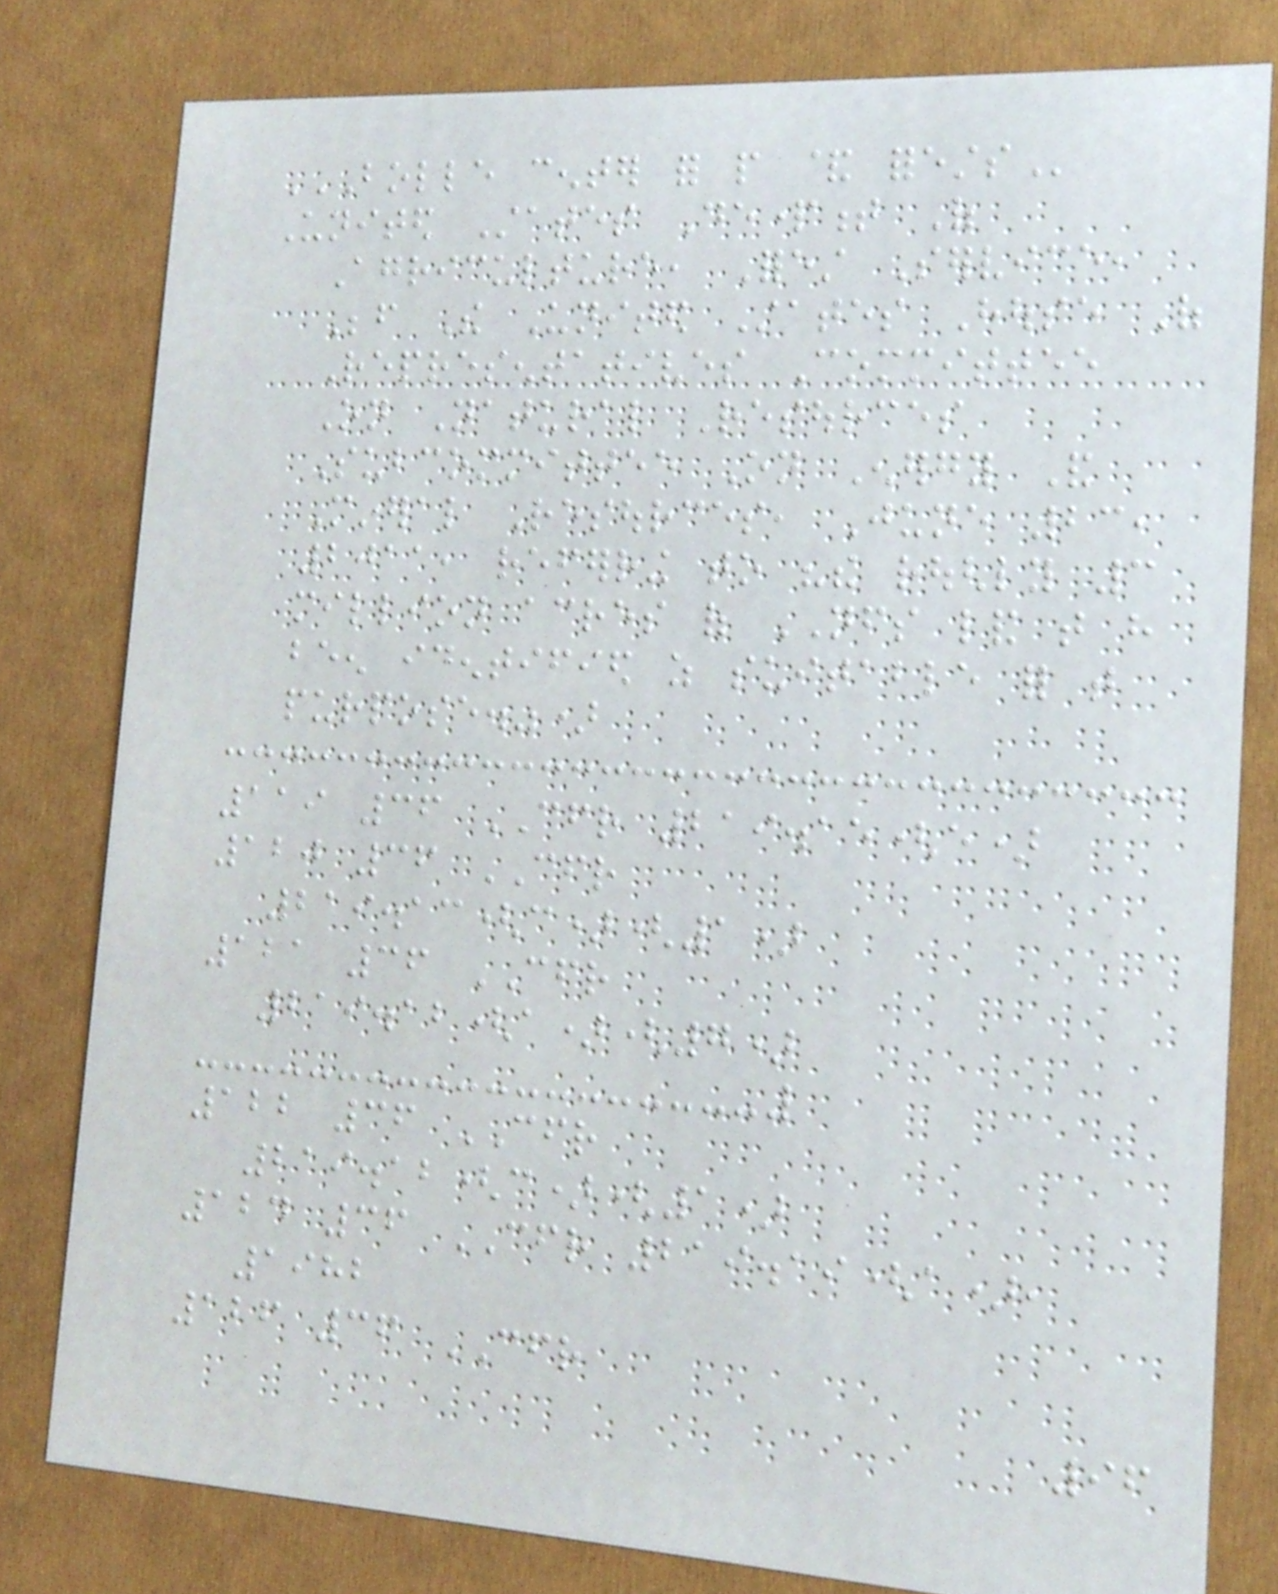BOLLE CENTER FOR PEOPLE & FORESTS
United States Department Of
Agriculture, Forest Service,
Before The United States House Of
Representatives Committee
On Natural Resources
Subcommittee On Energy And
Mineral Resources, June 23,
2011, referring to "the roughly 3
million acres of NFS land that have
been identified as suitable for that
purpose.")
119 36 CFR 219.15(e)
120 36 CFR
219.13(c)(1)
121 36 CFR
219.12(a)(7)
122 36 CFR
219.12(c)(1)
124 36 CFR 219.19(a),
1982
126 36 CFR
96
